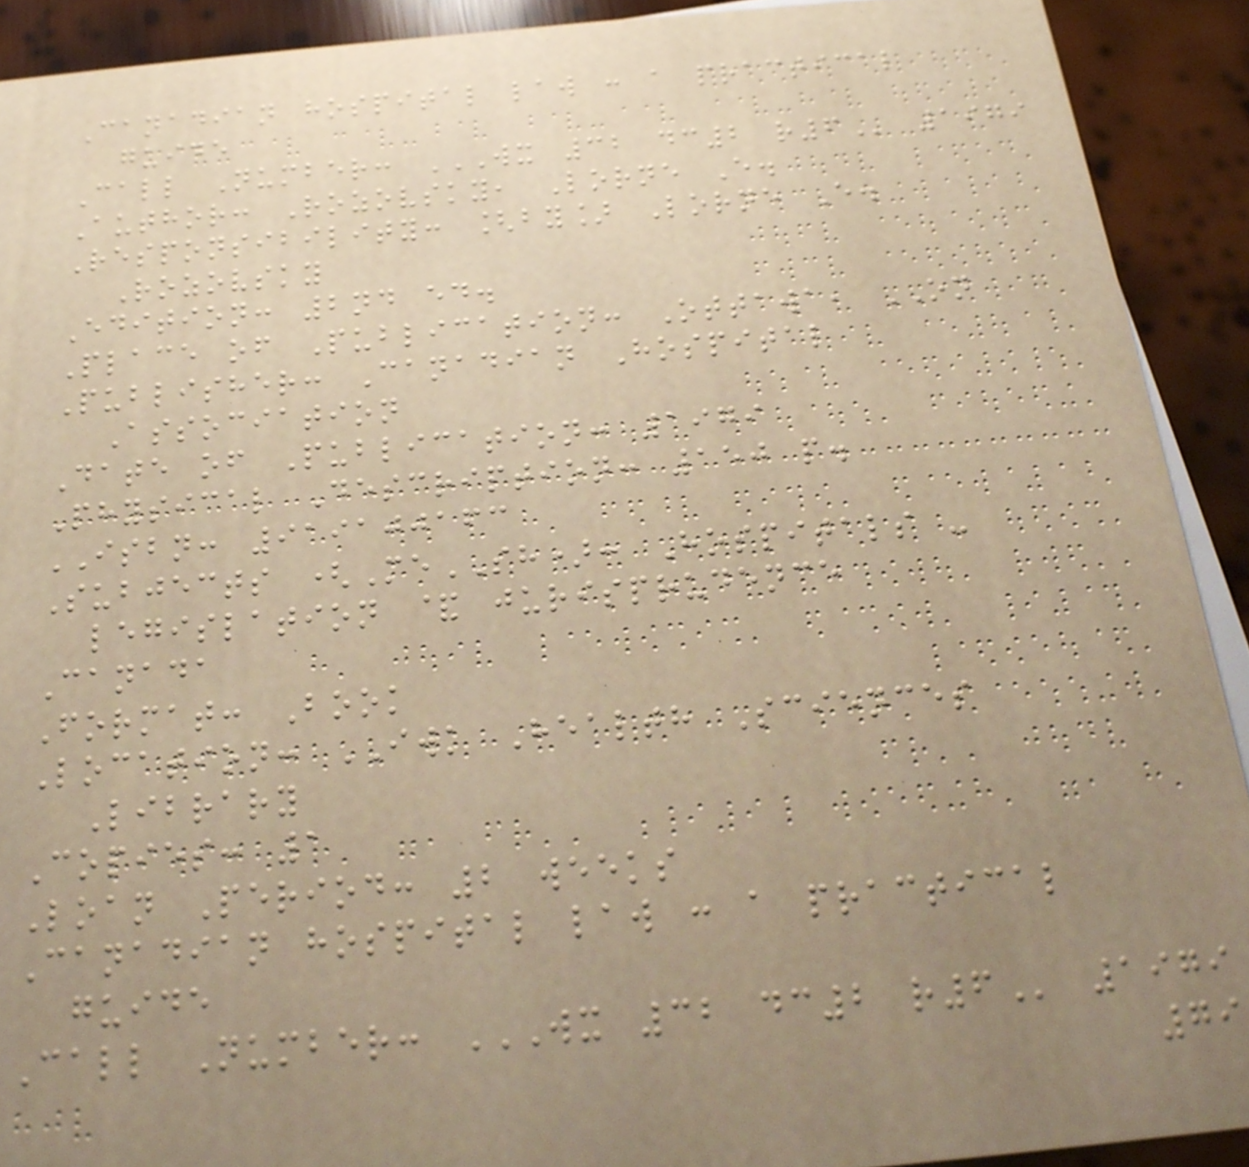Canadian hospital law : a practical
guide
Call Number: WX 32 DC2 R6 1979
Author: Rozovsky, Lorne E.
Responsibility: [by] Lorne E.
Rozovsky
Edition: 2nd ed.
Place of Publication: Ottawa, ON
Publisher: Canadian Hospital
Association
Date of Publication: 1979
Physical Description: 150 p.
ISBN: 919100163
Subjects (MeSH): Hospitals -
legislation & jurisprudence
Canada
Format: Book
Location: IWK Health Sciences
Library
Copies: 1
Loan Period: 2 weeks
Canadian hospital law : a practical
guide
Call Number: WX 32 DC2 R6 1979
79
